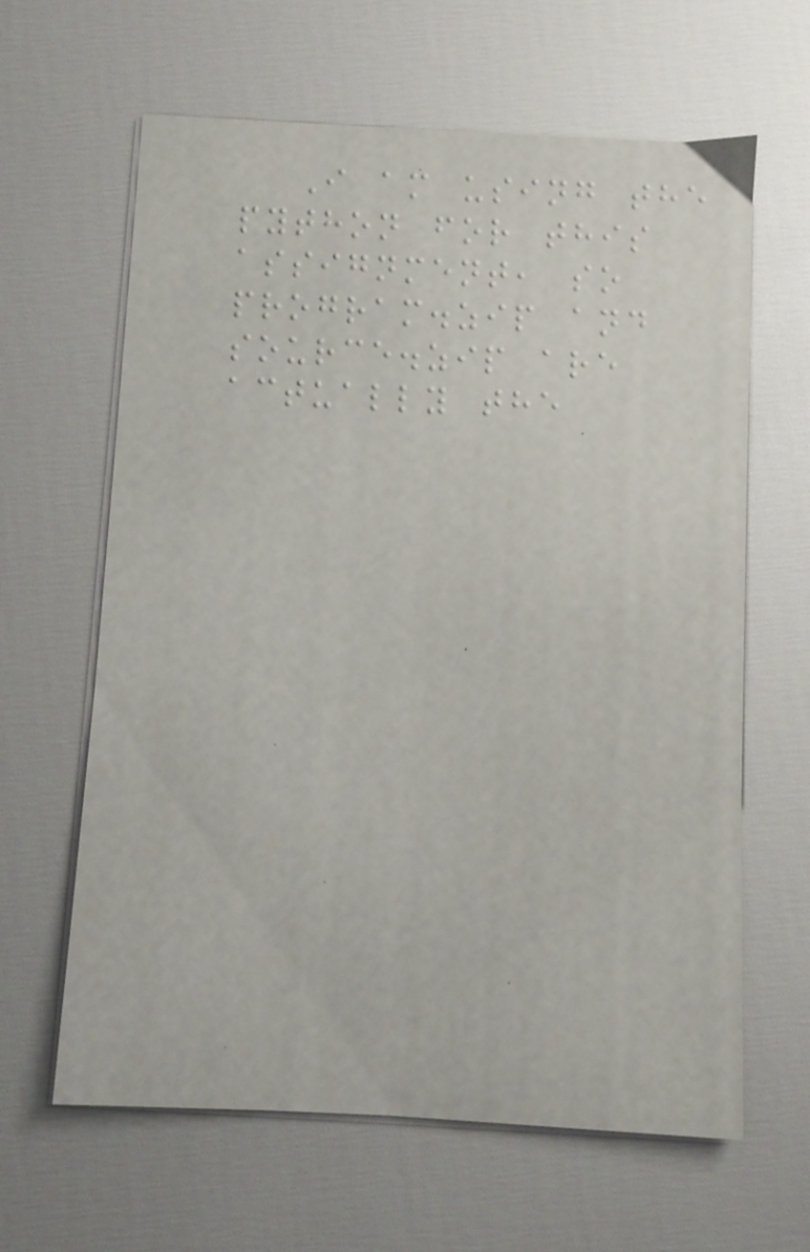I am using the
python for this
assignment, so
program.zip and
source.zip are
actually the
